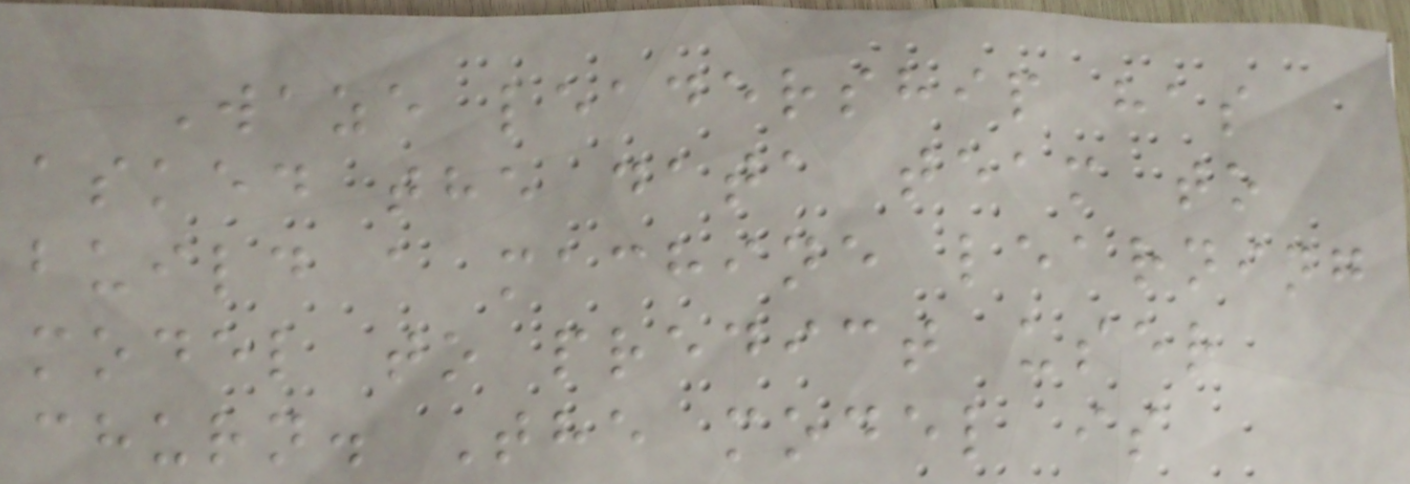Waze leadership has
asked the data team to
build a machine learning
model to predict user
churn. The model is
